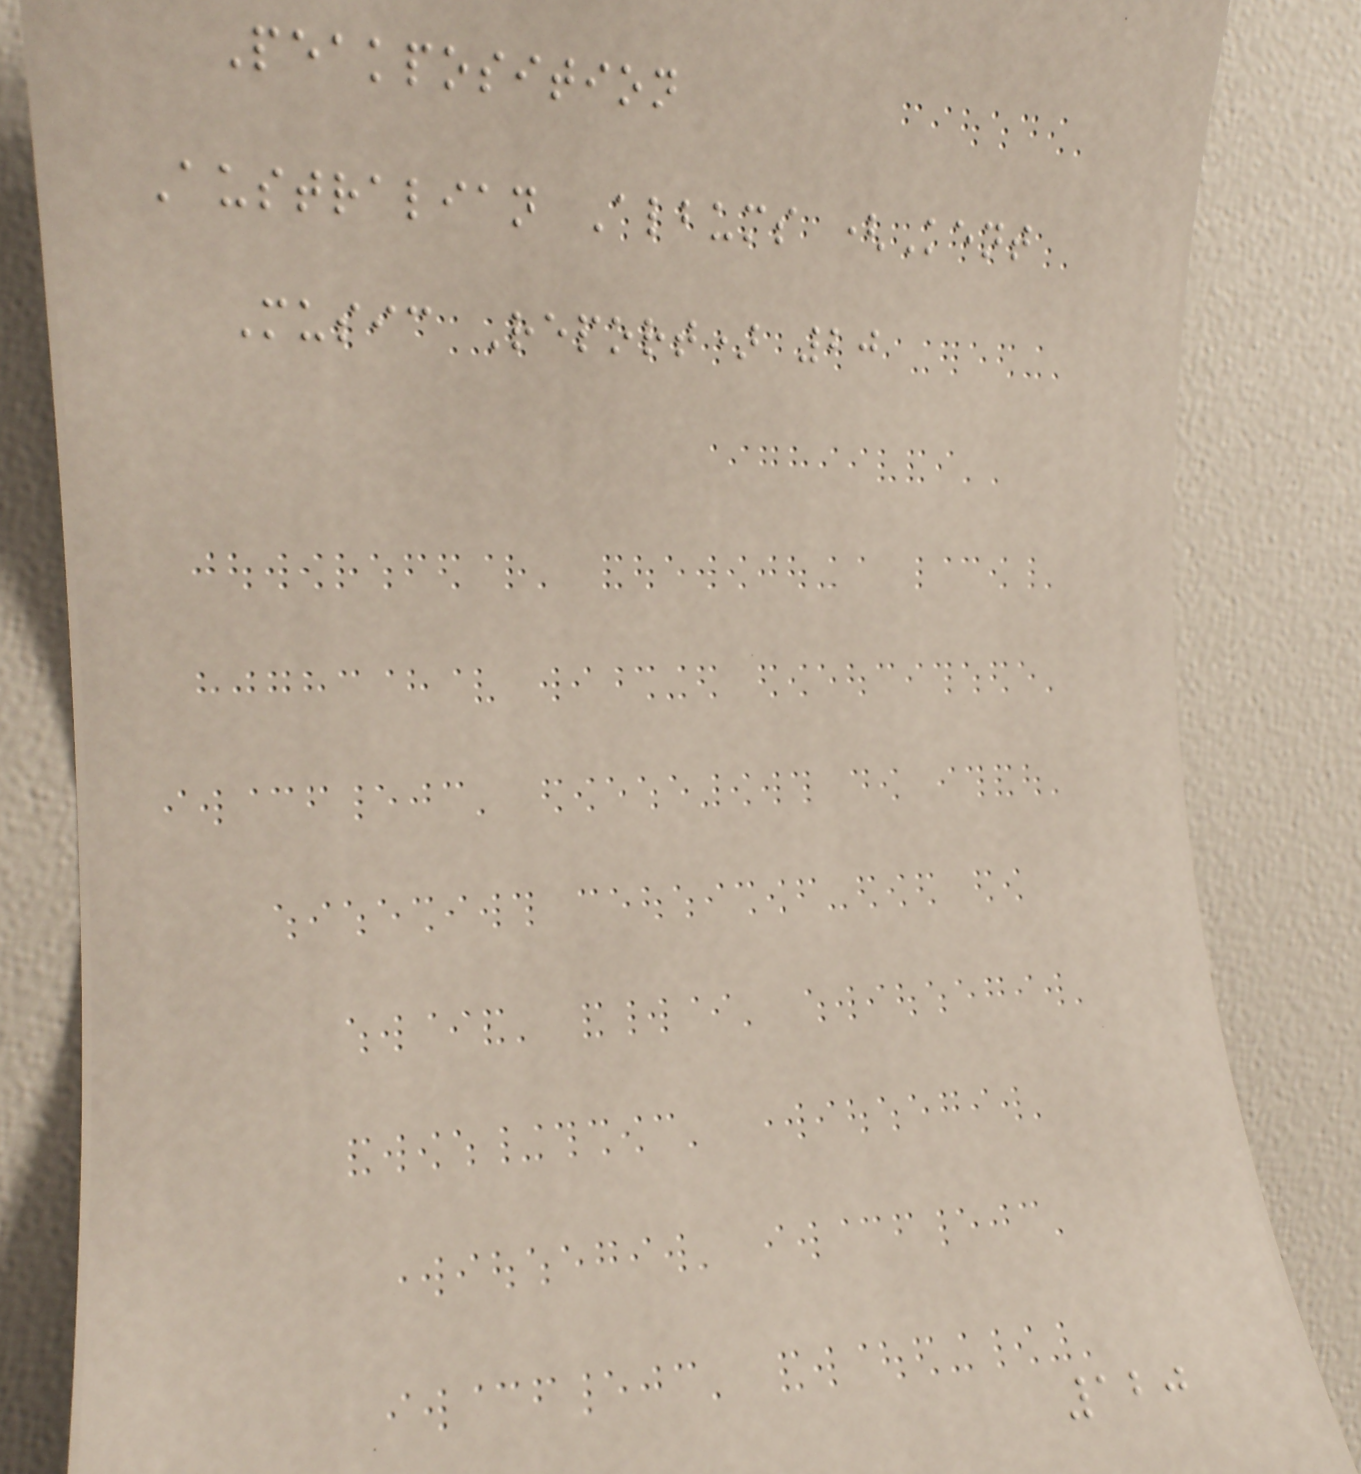Peakposition
Australian Albums (Kent
Music Report) 20
120
